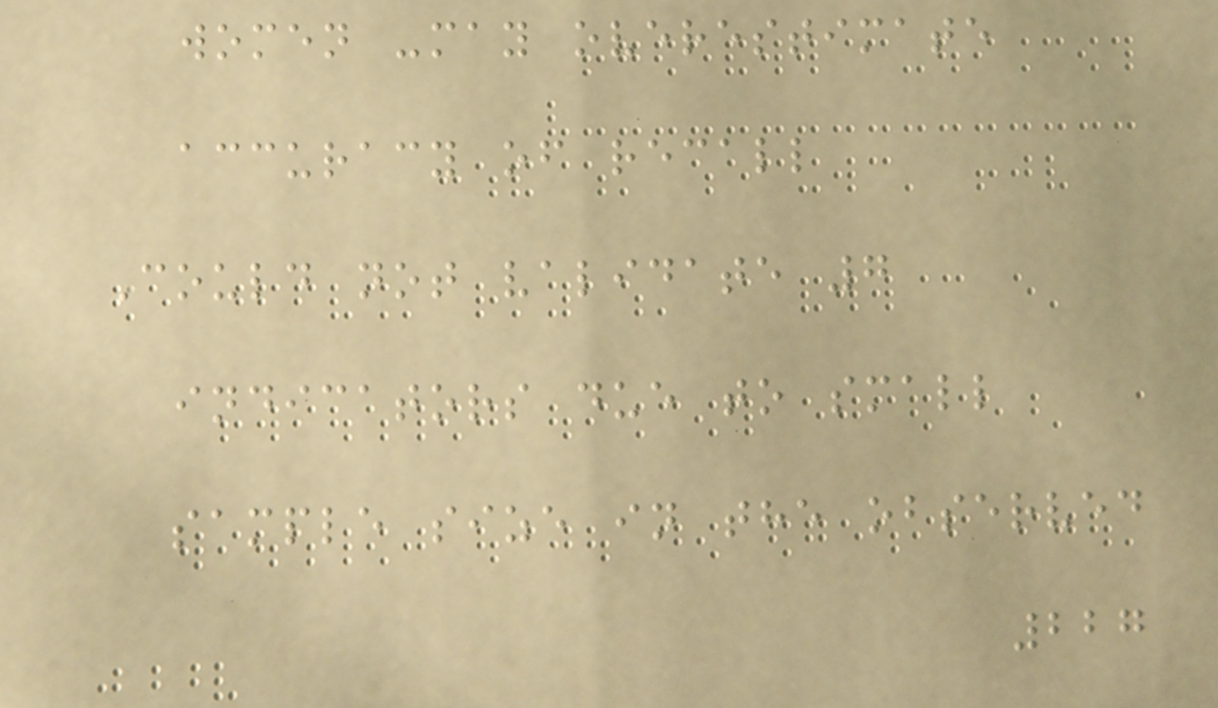women -may overestimate
accuracy of recall
Could not validate 7
indicators due to small
sample size in the observed
227
